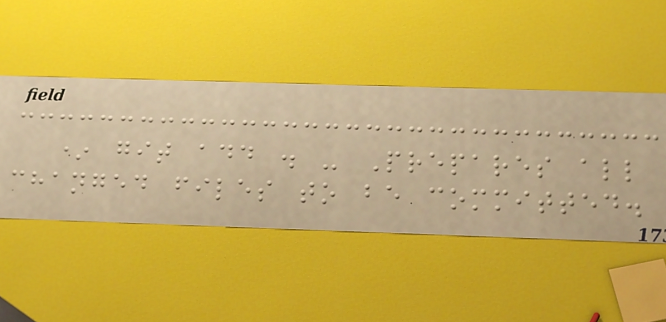* git add . - Prepares all
changed files to be committed.
